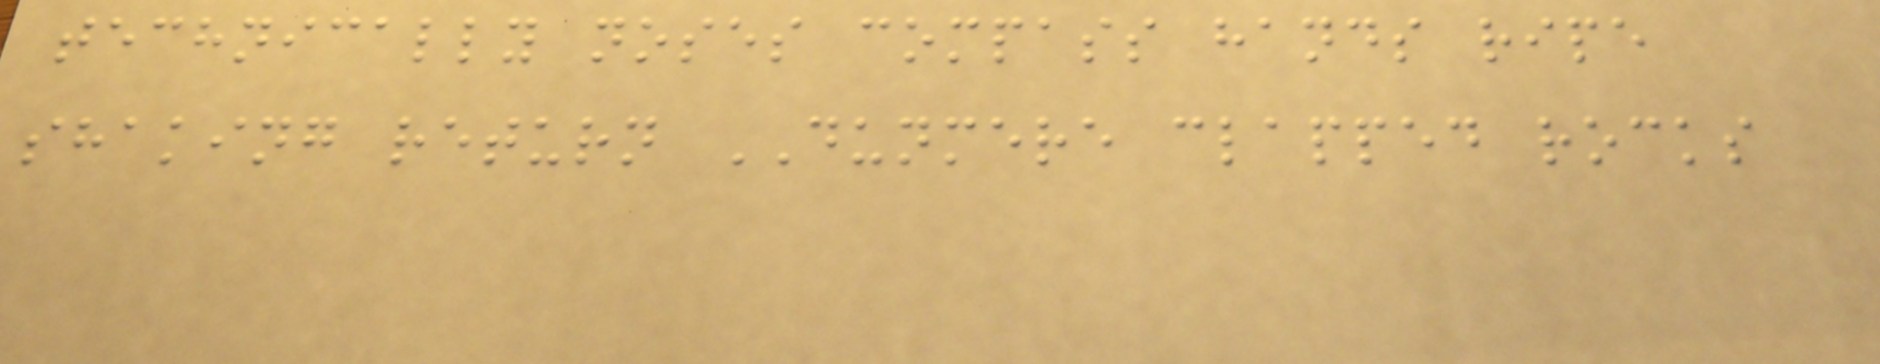technically noses compass hands ripe
shaking return DUNMERE clapped rocks
